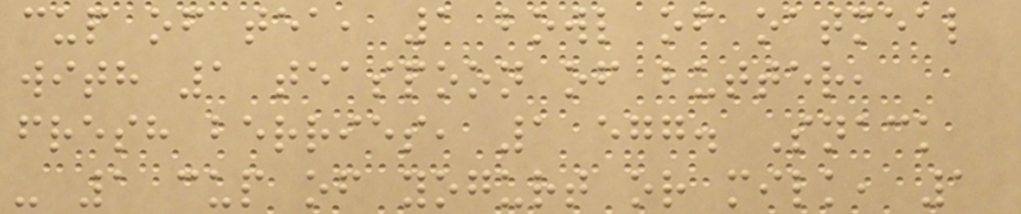cup of tea, 1 bowl of oatmeal
with 1 teaspoon of butter,
fresh berries, 1 egg. Snack
- 1 cup of yogurt or milk, 1
